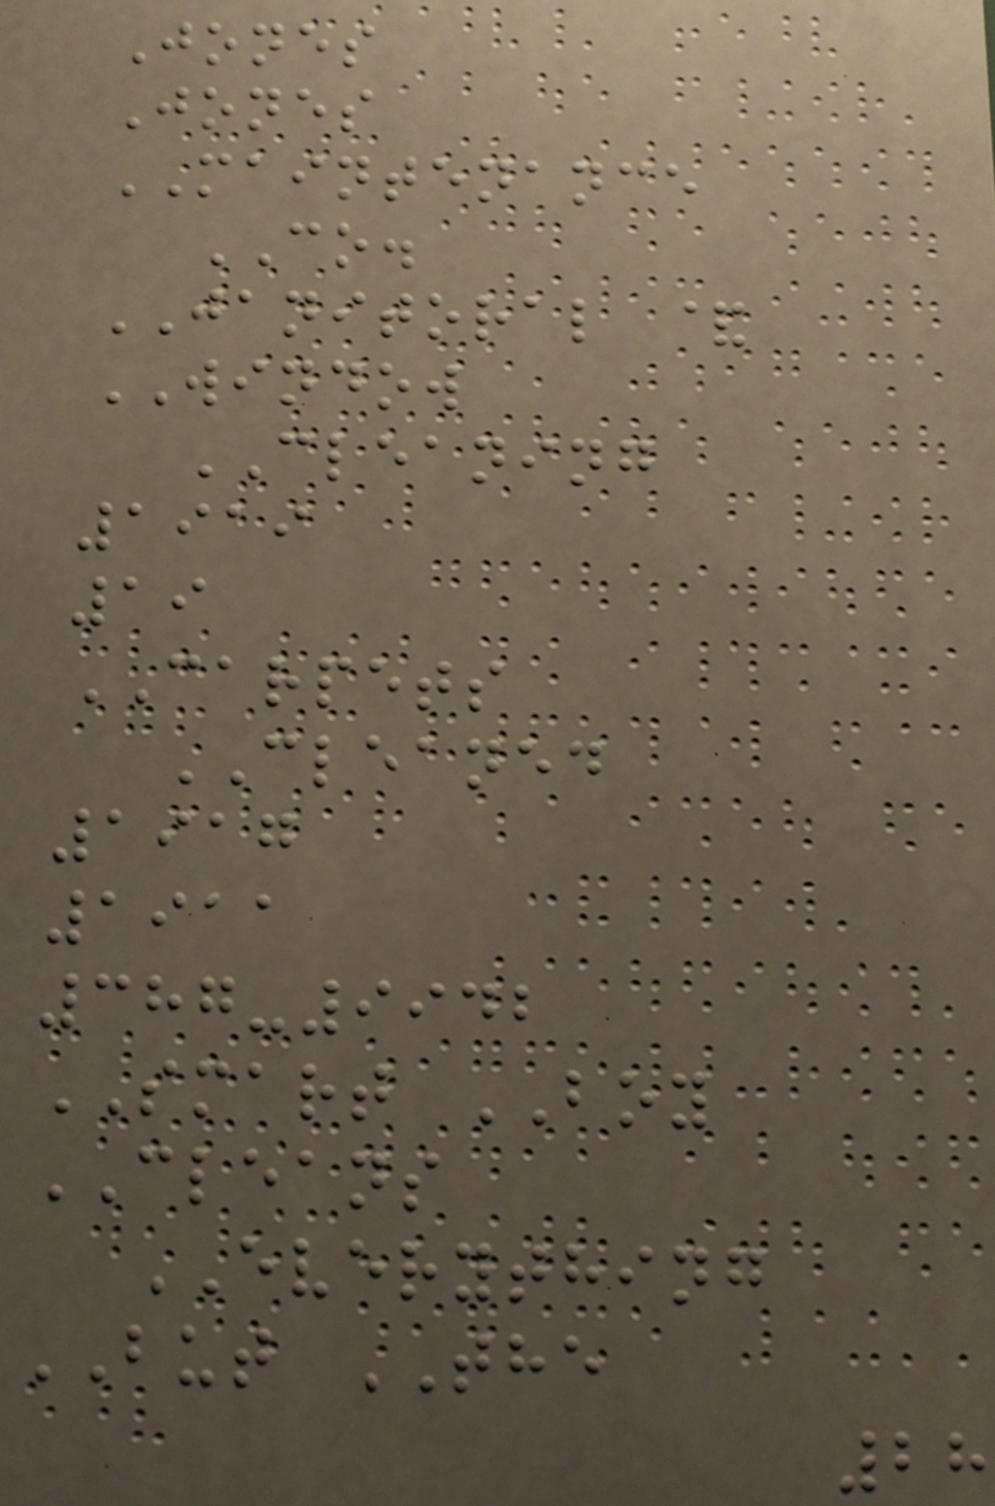Jones
Jones
MAINTENANCE
CO.
JANITORAL &
WINDOW
CLEANING
1919
19
CARPETS
CLEANED
1917
1911
387-9942
SMART BOY
CLEANS
EVERYTHING
BUT THE
28
